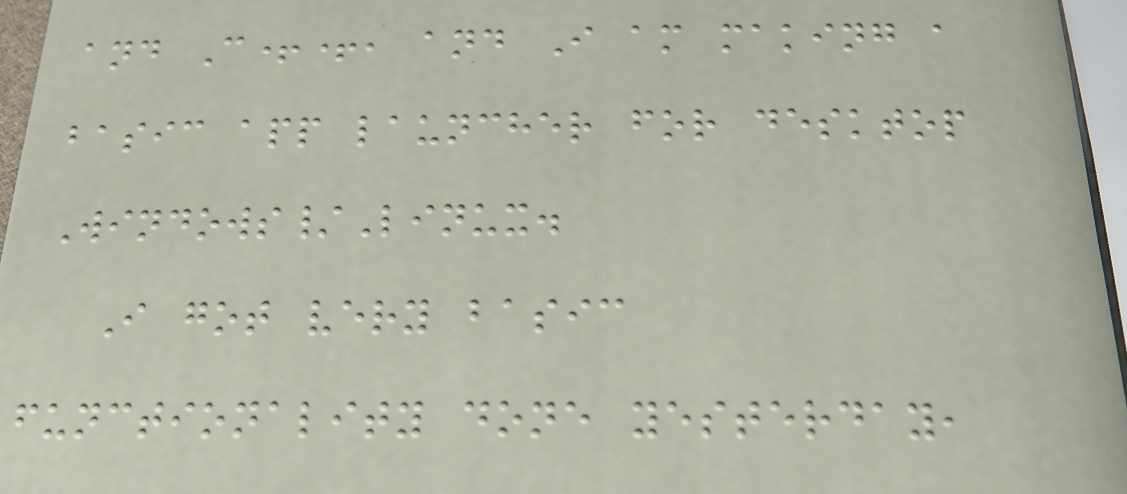and C++, and I am making a
basic app launcher for desktop
Windows/Linux.
I got very basic
functionality done yesterday,
